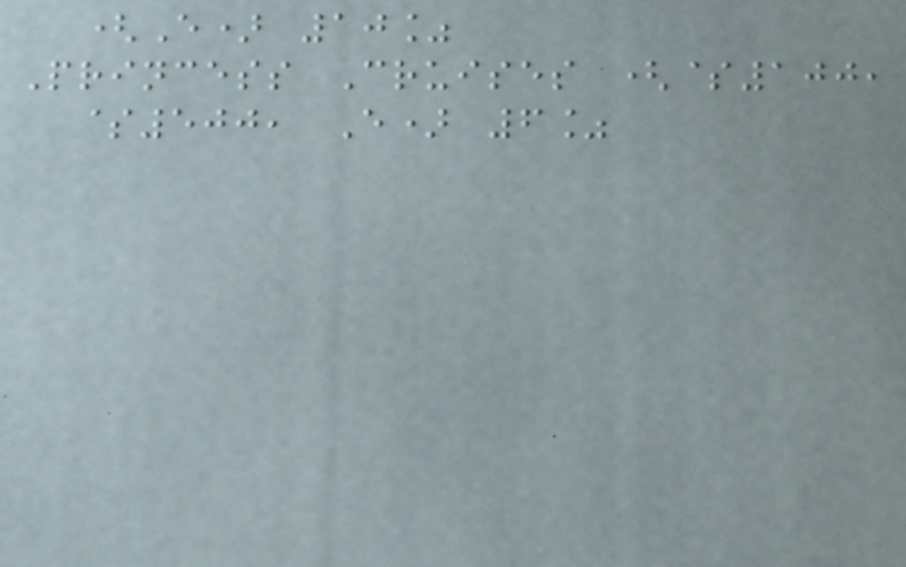(E) 10%
Princess Cruises ($100,
$500, E) 6%
